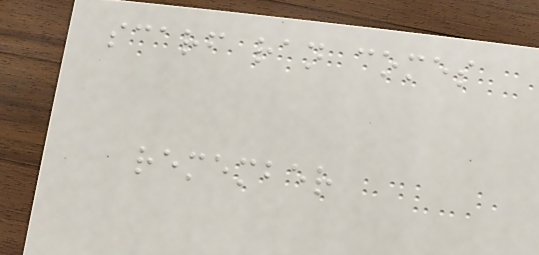scarf ran comes
remember
